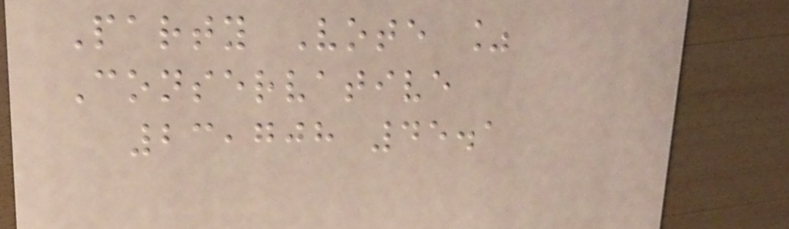Party Vote %
Conservative
23,708 45.1
